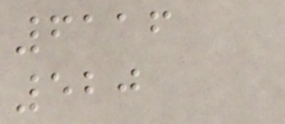6116
520
